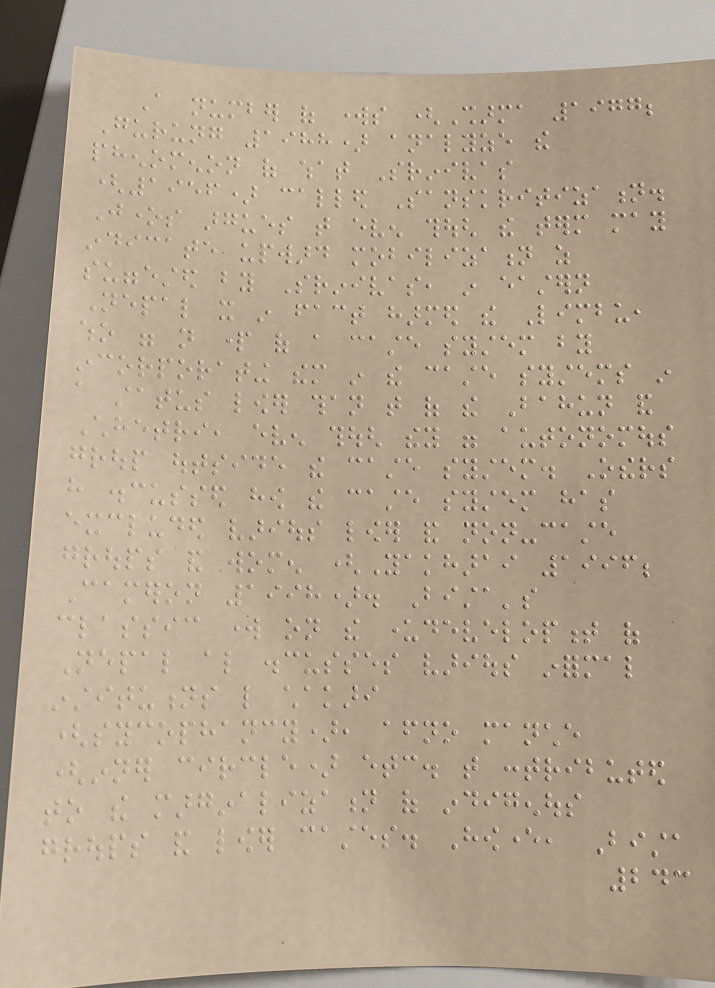A number of works (Sharma 1977;
Gurung 1988) analyze the
phenomenon of what Srinivas
(1956) called Sanskritization.
Jones argues that even though the term may
indicate upward mobilization as
suggested by Srinivas, in eastern
Nepal it in fact harmed the Limbu,
who were not part of a caste system by
incorporating them in the caste systems in
a status lower than that of the Bahun and
Chhetri, even though they were autonomous
group outside the caste system. Others
have discussed how the caste system has
excluded various lower and non-caste
groups and women (Yakharai 1996;
Cameron 1998). Bista's
classic work on the underdevelopment of
Nepal also discusses various informal
institutions like chakari
(sycophancy), afno manche
(inner circle) etc. that contributed
to the marginalization of indigenous
groups and lower castes. However, Bista
243
